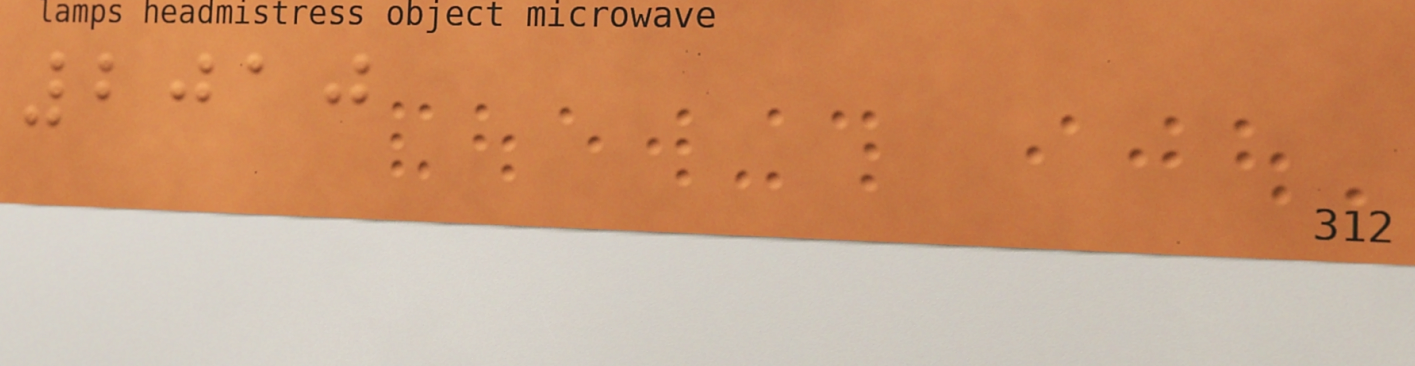2010
